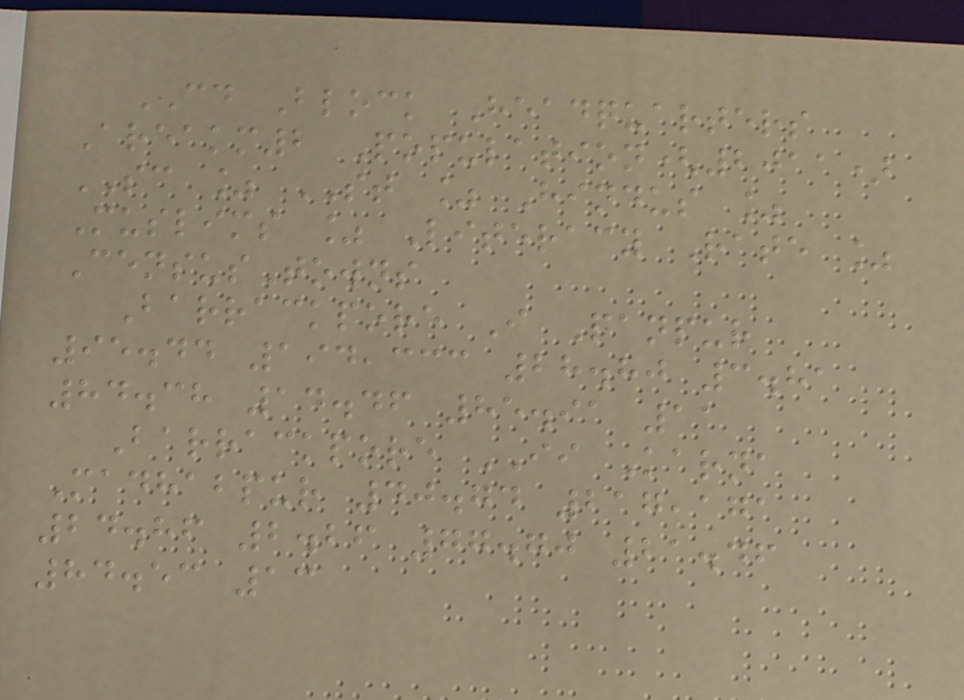CD Block Headquarters
Areakm2 Population(2011)
SC % ST % Hindus %
Muslims % Literacy Rate %
CensusTowns
Barrackpore I Panpur
95.44 194,333 28.80 3.81
84.38 14.46 85.91 11
Barrackpore II Karna
Madhabpur 40.74 217,171
24.86 2.26 77.70 21.46
84.53 13
